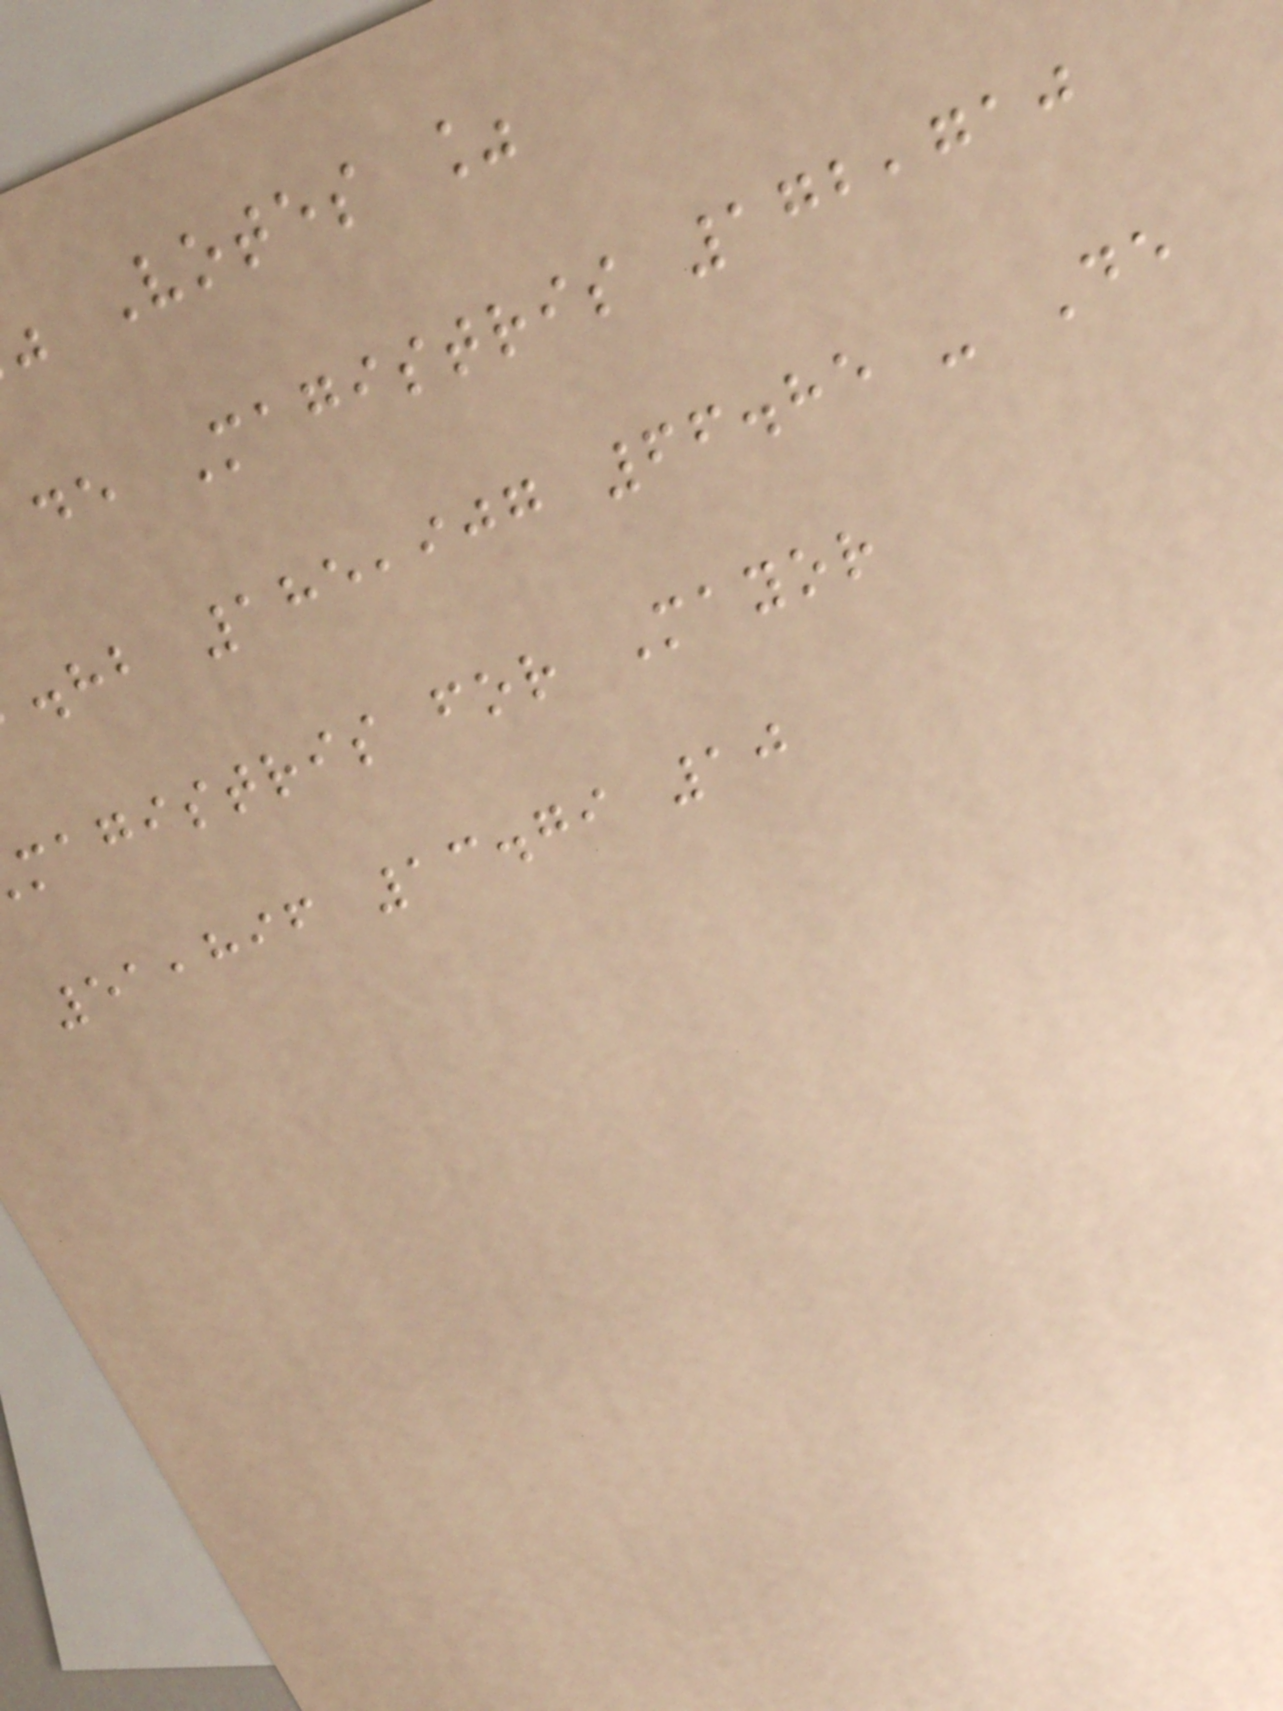Votes %
de Magistris 172,710
.hb 185,907 66.85 - De
magistris for Mayor
51,896 13.79 10
